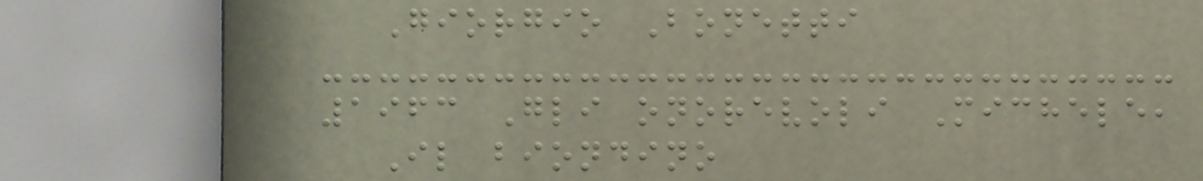Giorgio Bonetti
1963 Gli onorevoli Michele,
Il biondino
